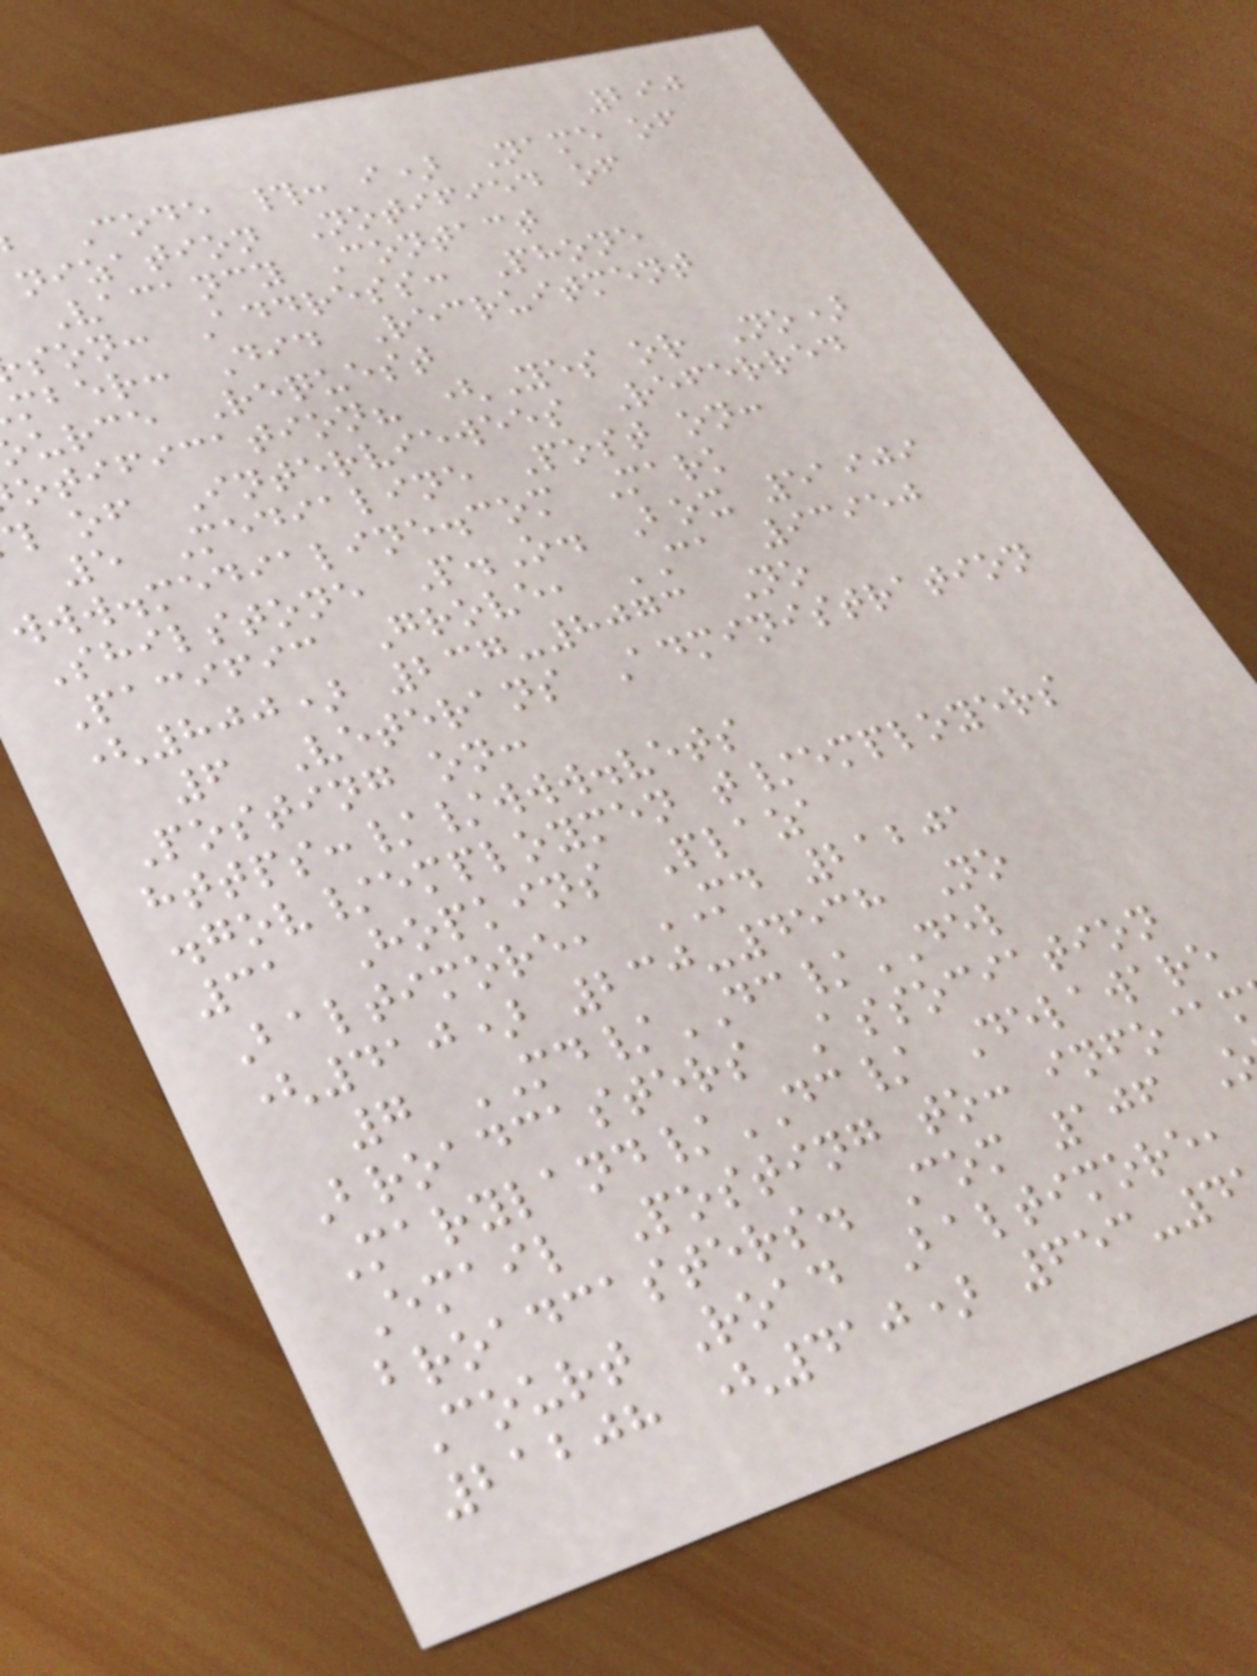290
Code #: i) Name of
nization Notified of
Vacancy Contact
son: Address: Phone
mber: Did Recruitment
urce Request
otification? (Yes or No)
of Interviewees Referred
5 Medialine Post on:
www.medialine.com Mark
Shilstone P.O. Box 51909
Pacific Grove, CA 93950
(800) 237-8073 No
6 Veterans Administration
Posting on:
https://www.vets
.gov/employmen t/employers
31 Hopkins Plaza
Baltimore, MD 21201
(410) 230-4538 No
7 MD/DC/DEL
Broadcasters Association
Maryland/DC/ Delaware
Email Posting to: info@
broadcasters. Com 106
Court Road Baltimore,
21208 (410) 653-4
